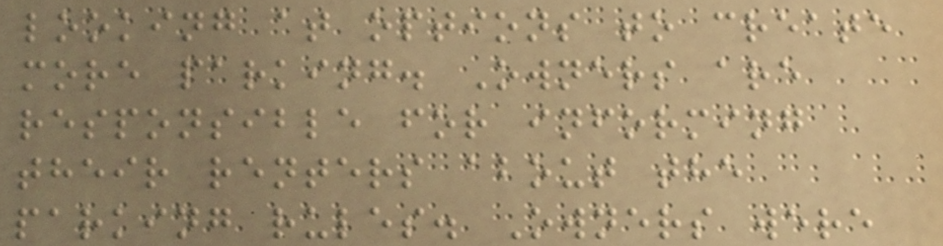looking at options to create
more parking. Owners are
responsible for informing
their renters about the
parking rules. Owners were
